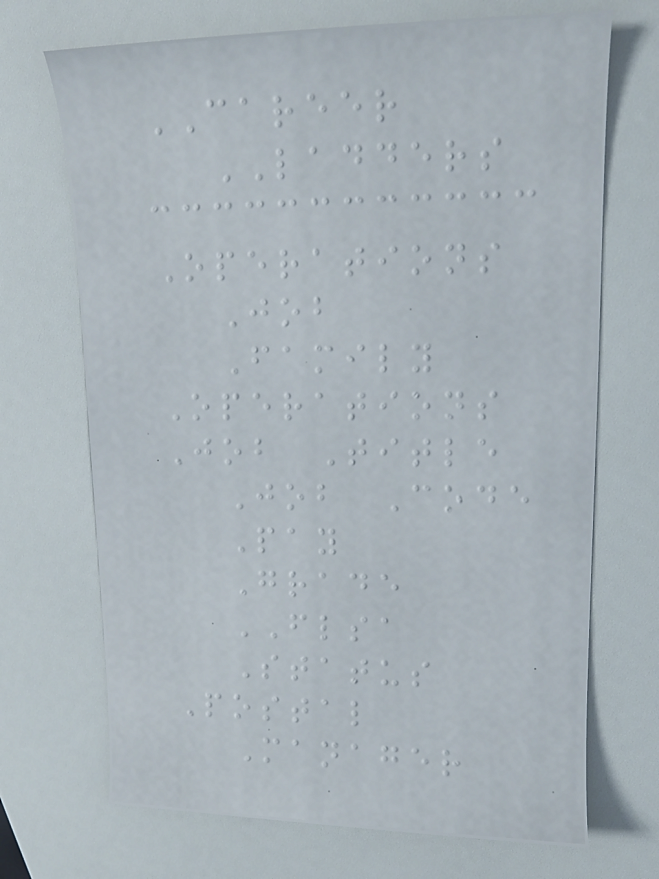CAREER
LADDERS
Operations
Job
Family
Operations
Job Title
Job Code
Pay
Grade
FLSA
Status
Postal
Manager
